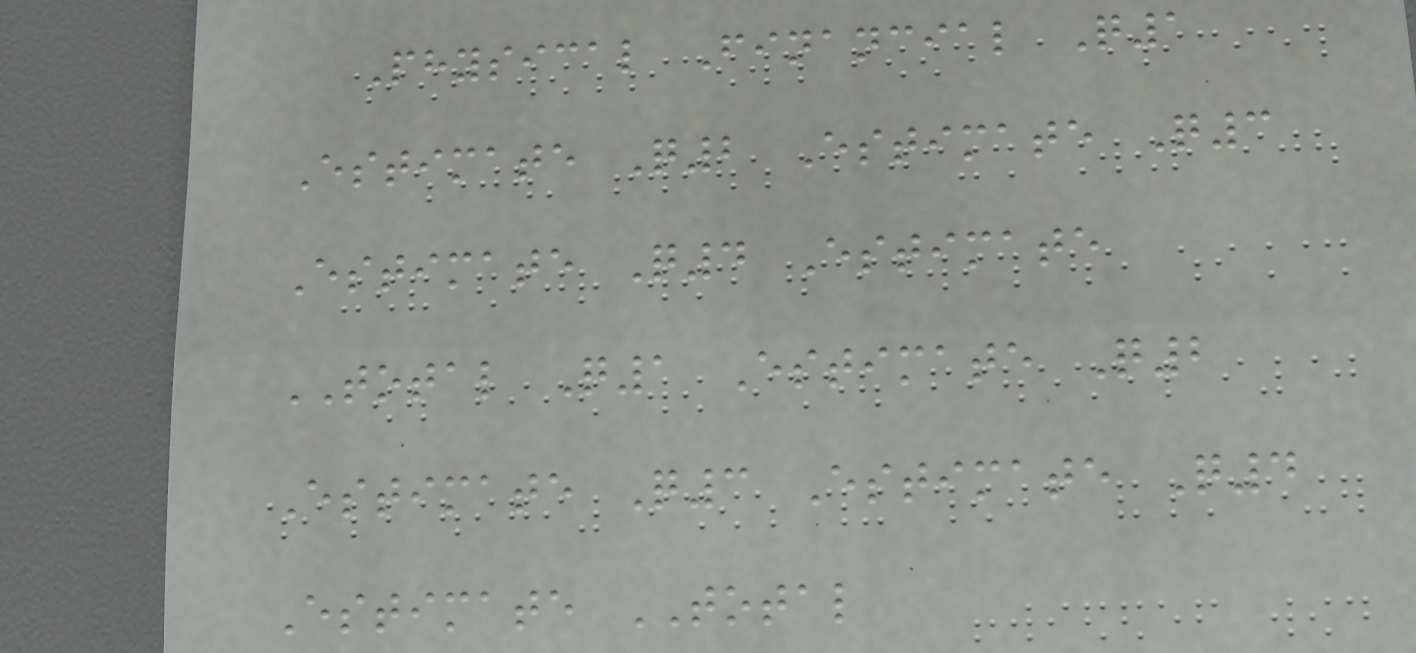Physical Financial Q1
Estimate Q2 Estimate Q3
Estimate Q4 Estimate
TOTAL Q1 Estimate Q2
Estimate Q3 Estimate Q4
Estimate TOTAL
